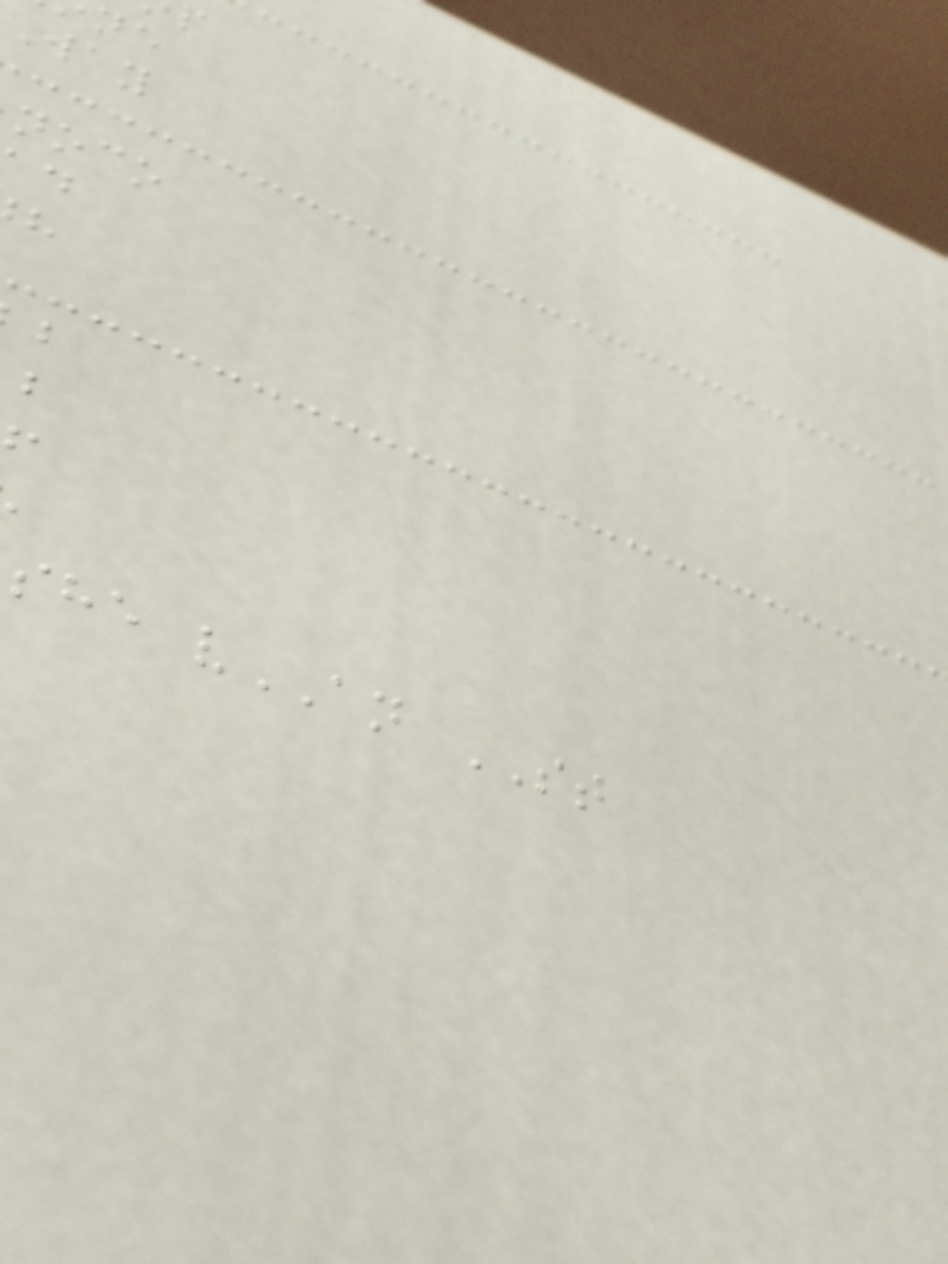noco
she vAN ST
